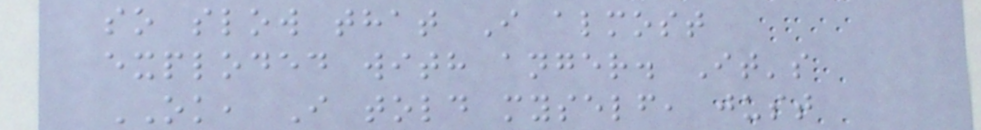so slow that I almost
exploded with anger. It's
OK, I told myself, just
